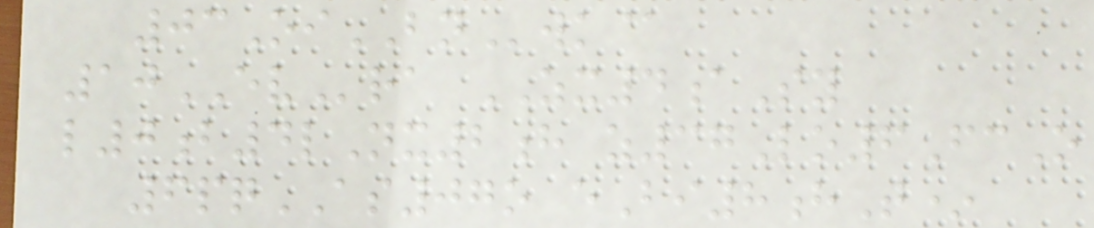03OiBNwk@
10EVra ZX4aSy
l0b4lNx2h z37Lo6FcO
6pqAS07o eBi8hT*
